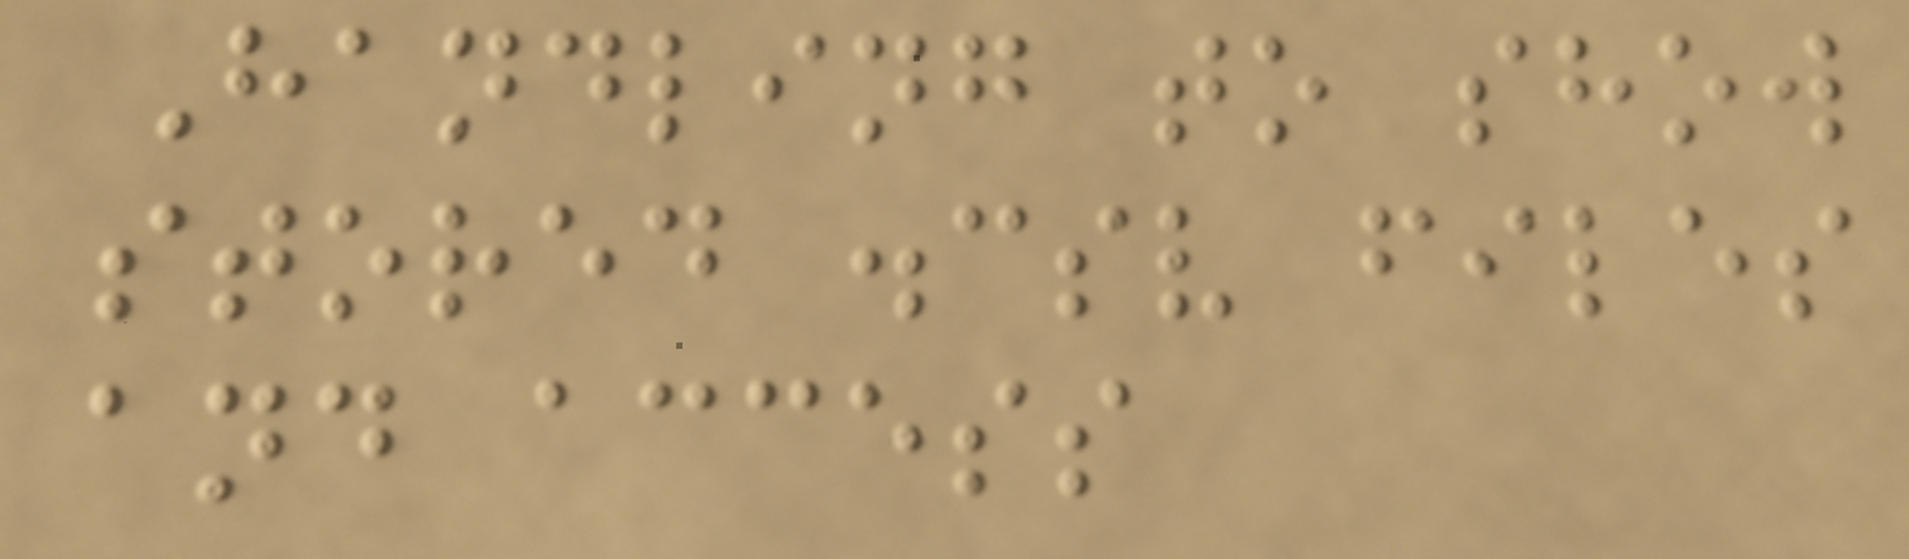Handling to show
stored .csv files
and access
